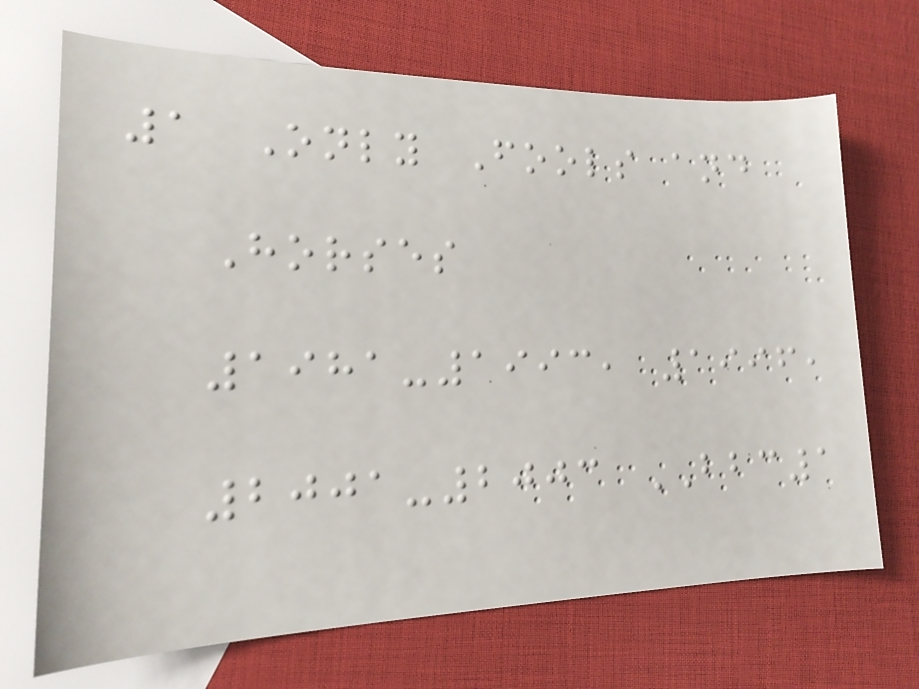1 Only Fools and
Horses
1981-1993, 1996,
2001-2003 BBC1
